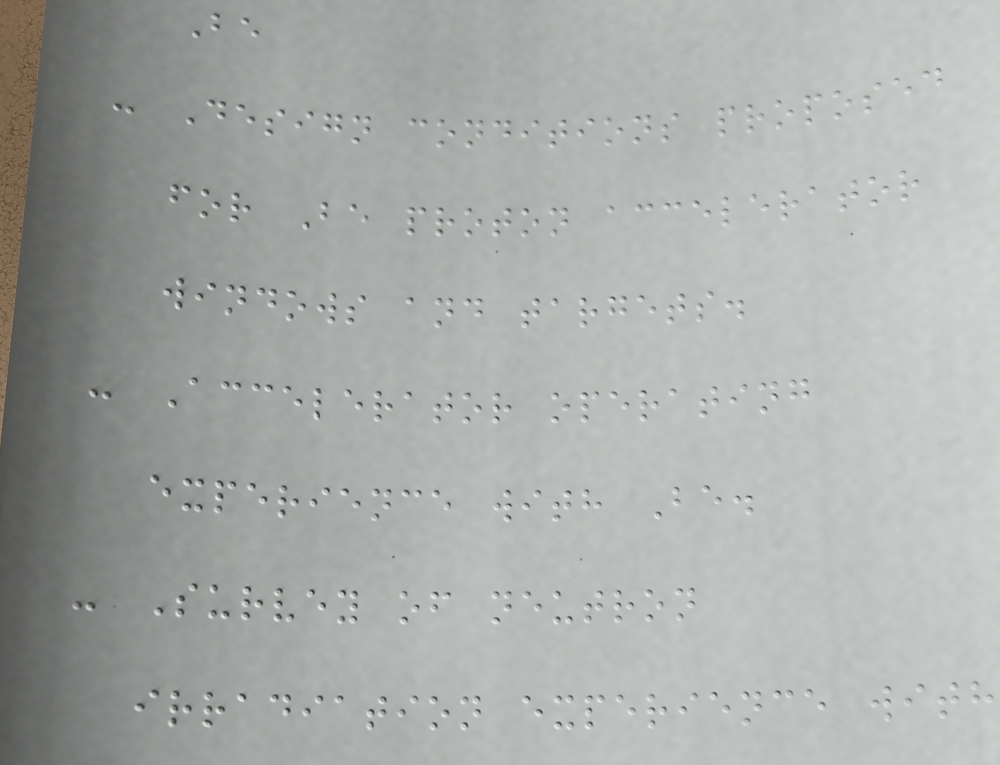Be
- Design conditions proposed
for Be proton accelerator
windows and targets.
- Accelerator operating
experience with Be.
- Survey of neutron
irradiation experience with
